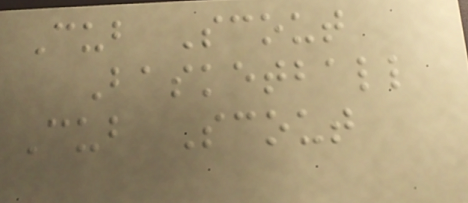Cub Scout
Basketball
Cub Scout
